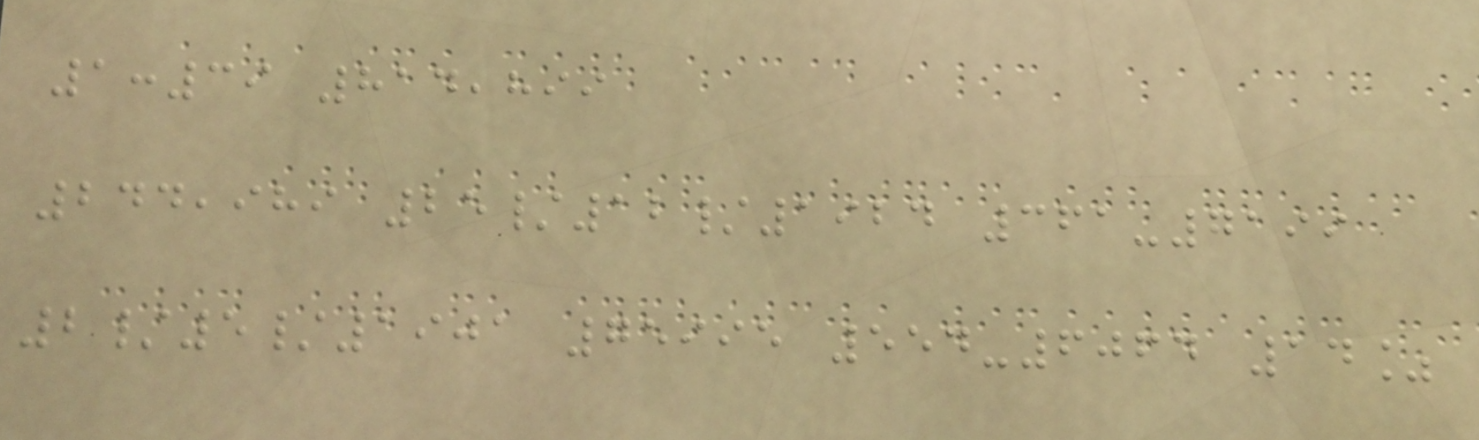1:39 814,899
244,989 25/12/1924 361-7199
2/5/1901 75995 554-6064 14%
